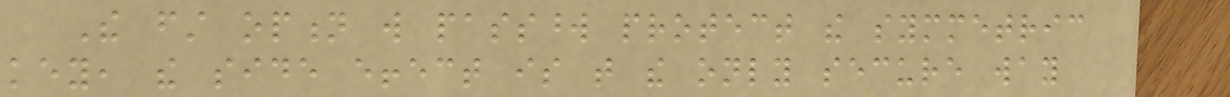The first option will password protect the symmetric
key, the side effect is that the only secure way
